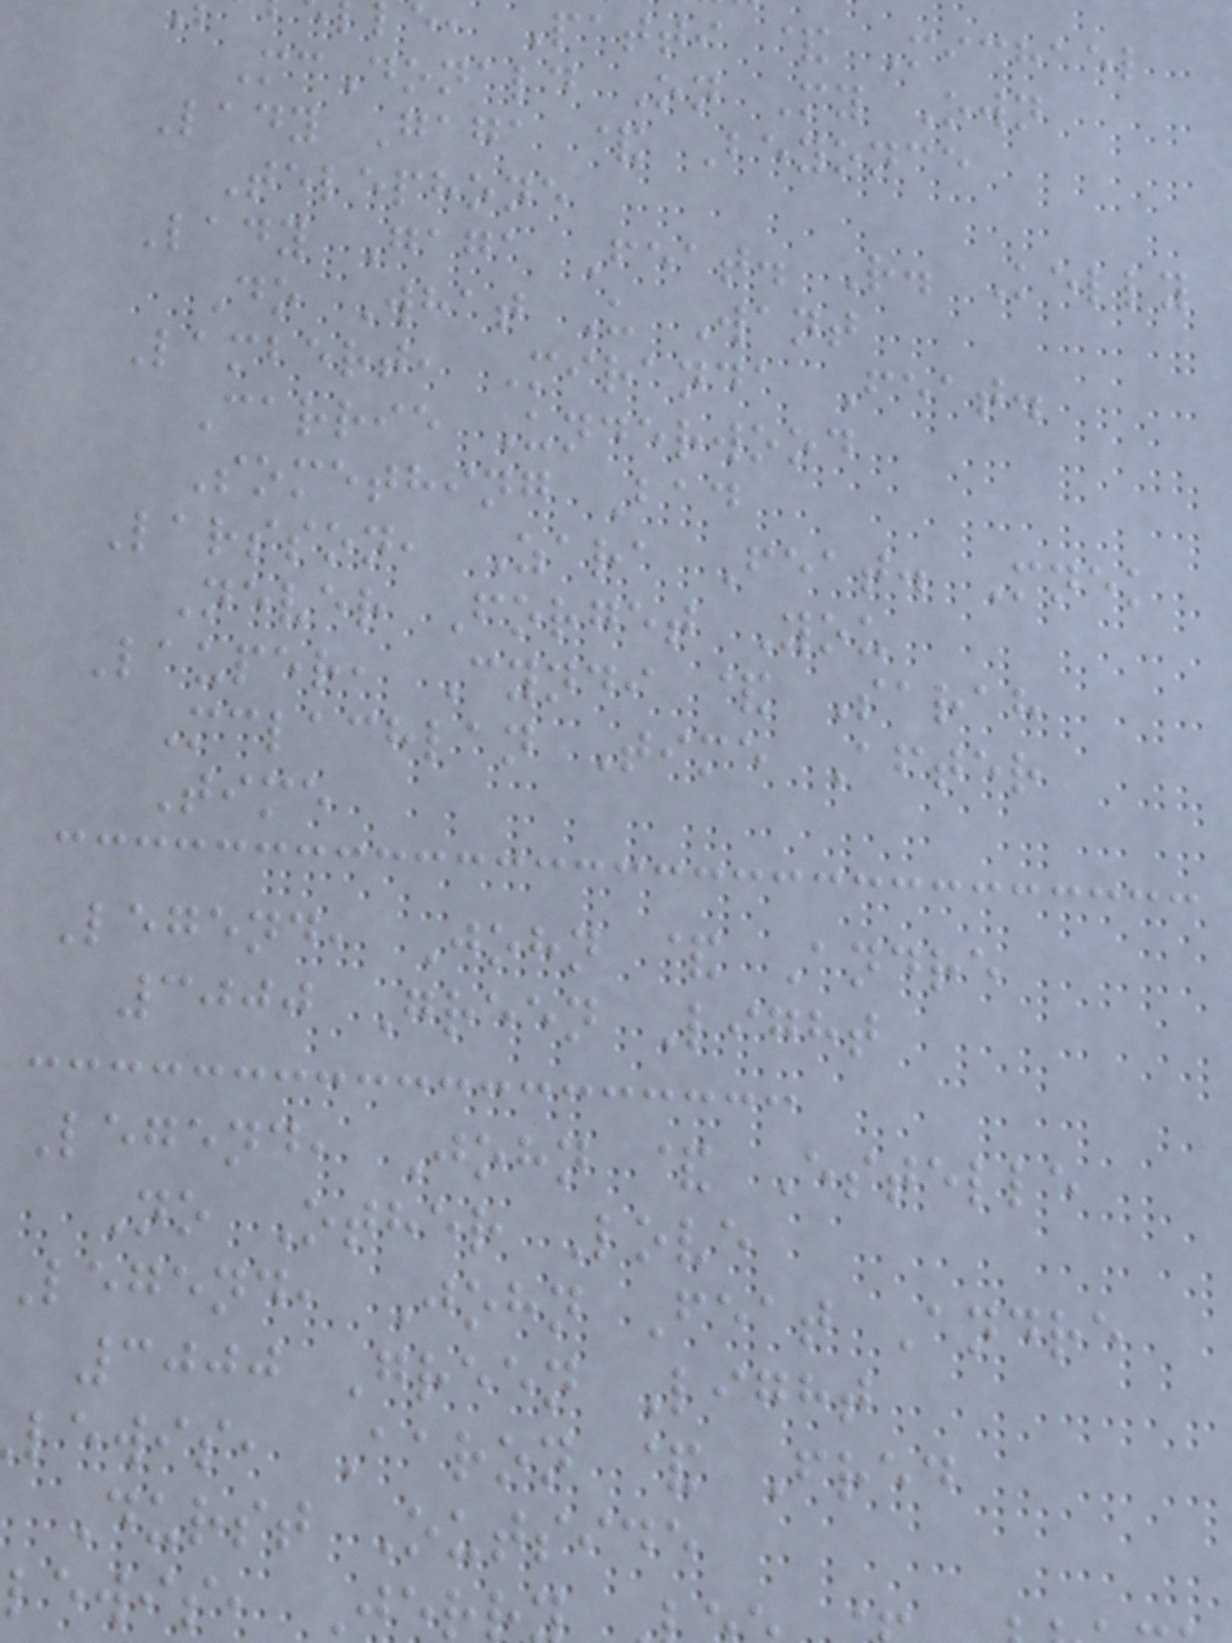e, Patti & Michael
McDonald On My Own
Lady Gaga & Beyonce
Telephone
Lady Gaga Feat. R. Kelly
Do What U Want
Lambert, Miranda Feat.
Carrie Underwood
Something Bad
Larsson, Zara Feat. Mnek
Never Forget You
Lauper, Cyndi & Sarah
Mclachlan Time After
Time
Legend, John & Andre
3000 Green Light
Legend, John & Estelle
No Other Love
legend, John Feat Andre
3000 Green Light
lewis, Aaron & Fred
Durst Outside
lewis, Jer
